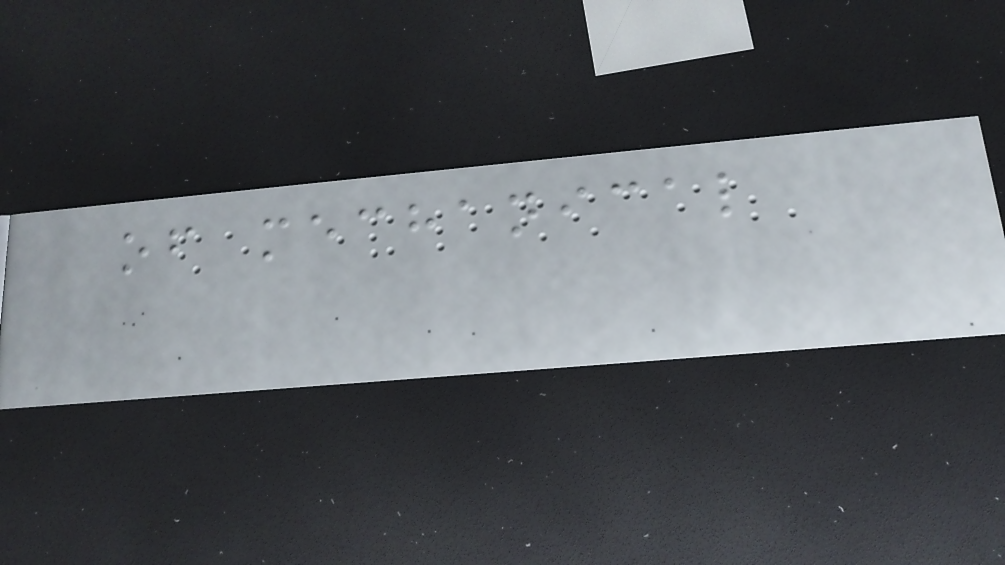of mechanical
